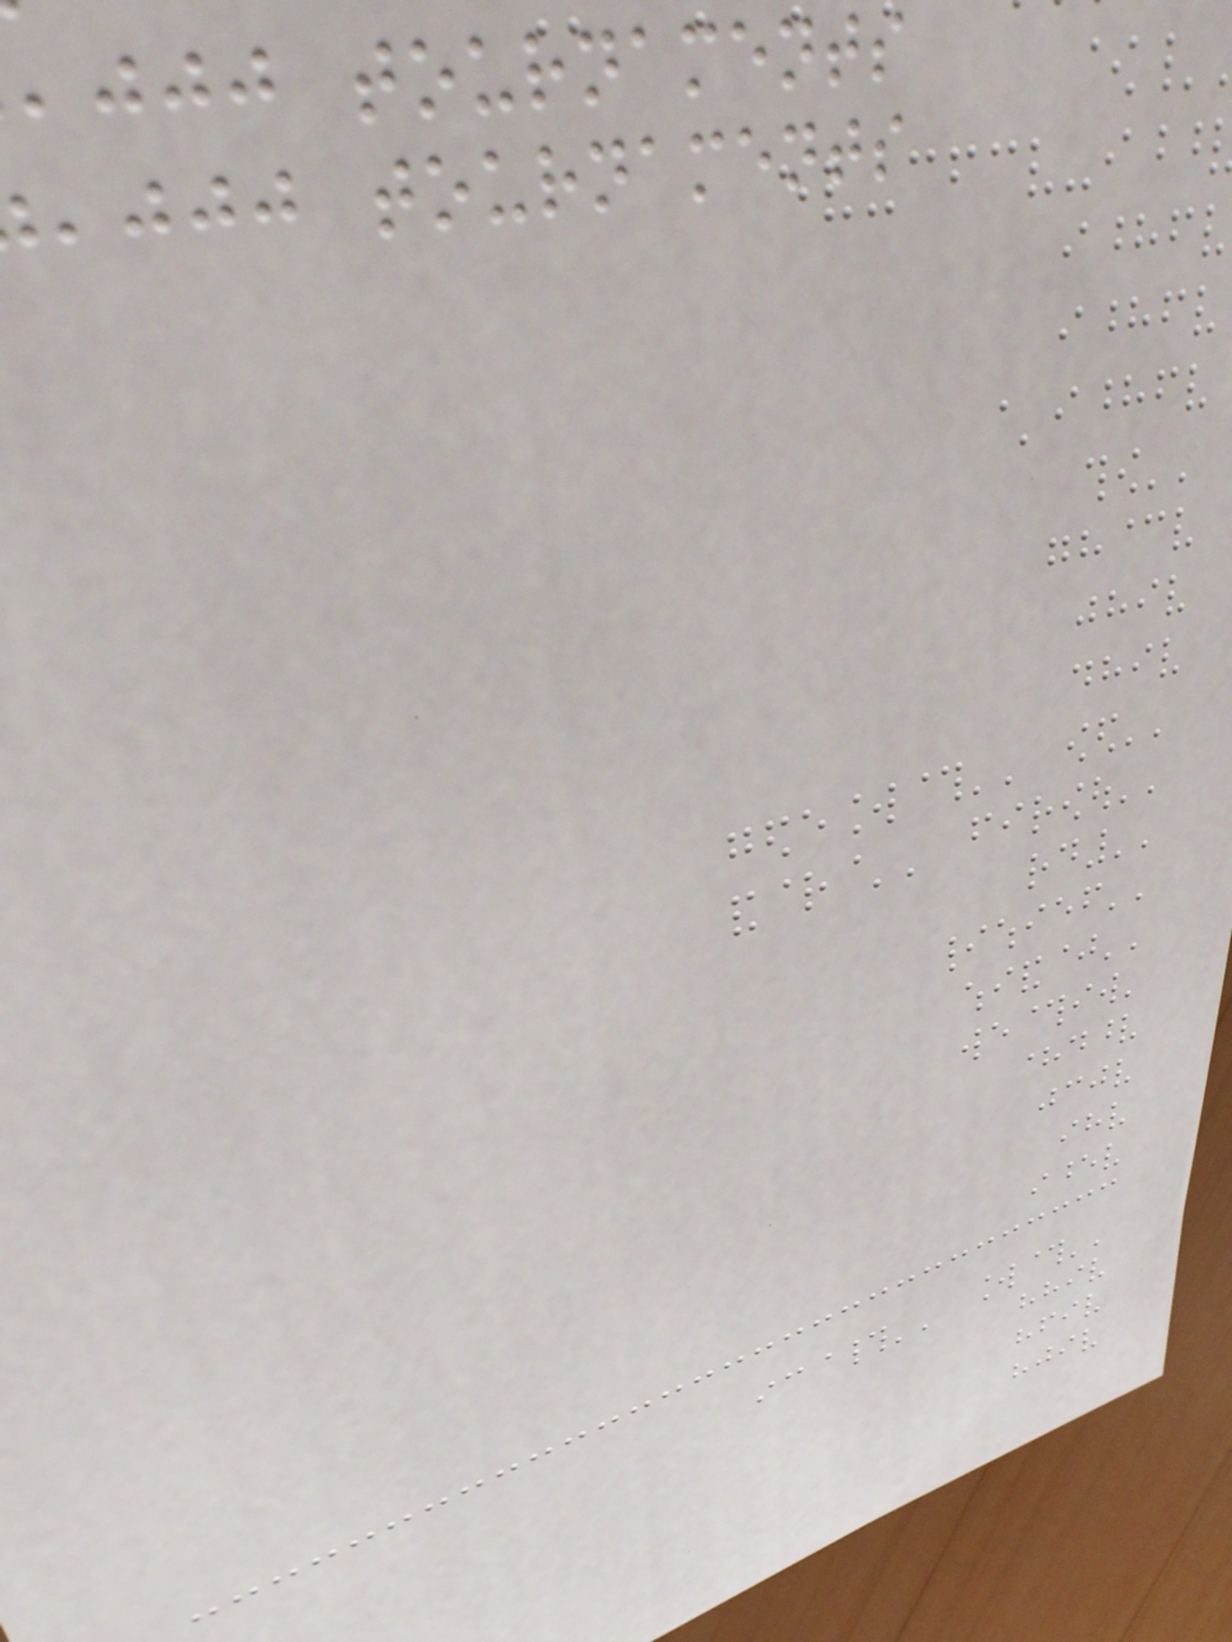,jjj tournaments
,jjj tournaments
